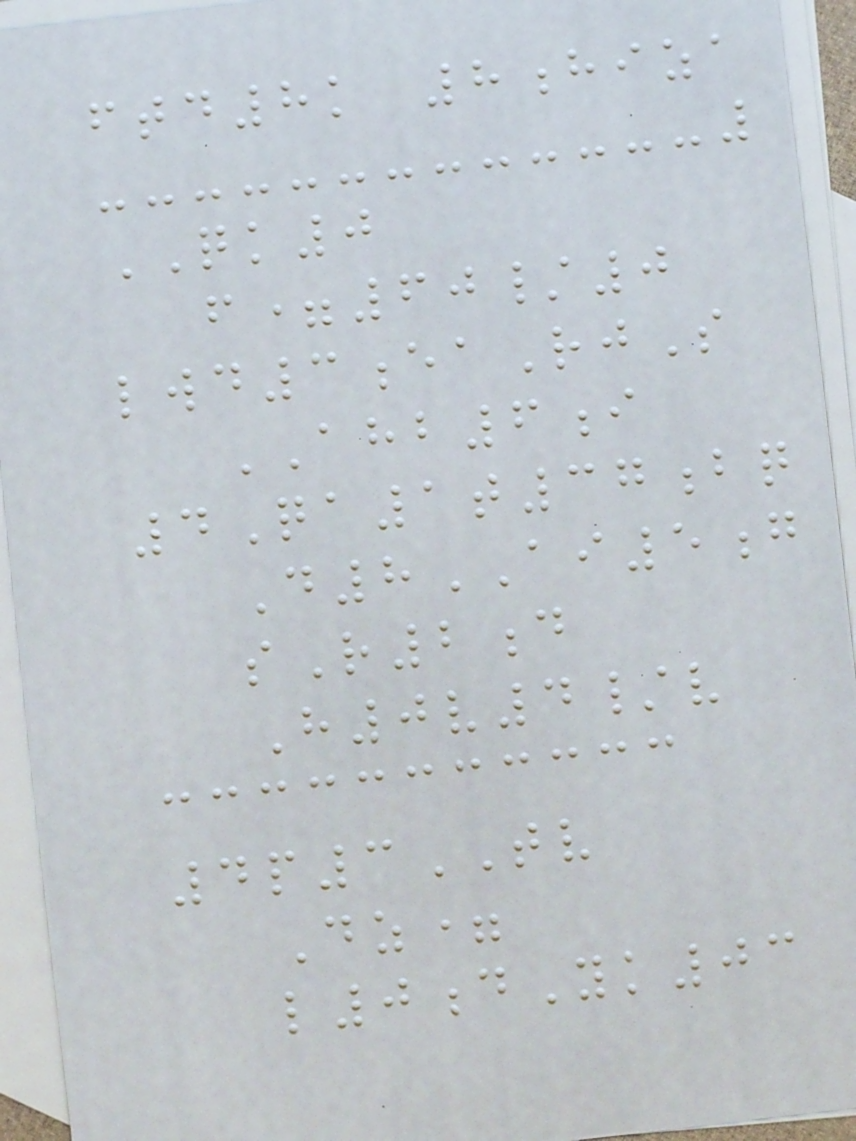ftd8k 8hiza
QK0
f=60/0
lwd3eaRjS
AHB6i
4Qa1t37bq
D8AI5g
sR2d
H0v4/v
4p3TV
Dz=
l0dYk03
